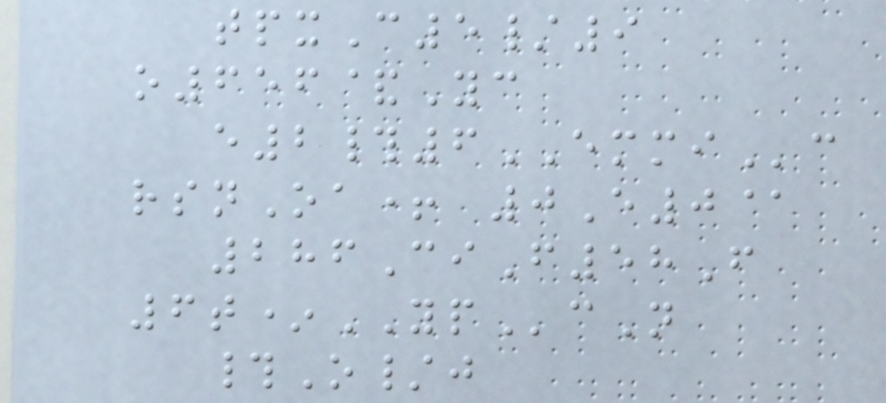tpxC5/9
o656&Yc
e2#6EMMIc
rsnOa+ 0E0@
286CiF58F
6t*YPcN
#O/j
